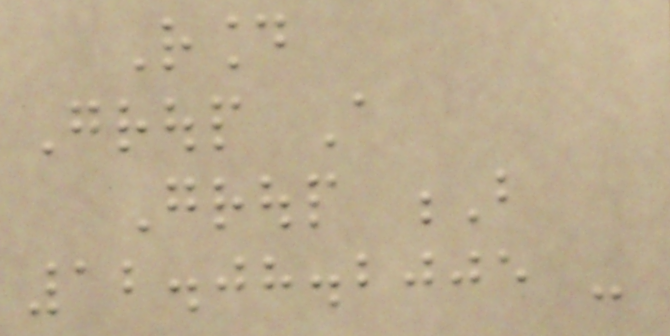Round
Group A
Group B
12.08.2005 -
